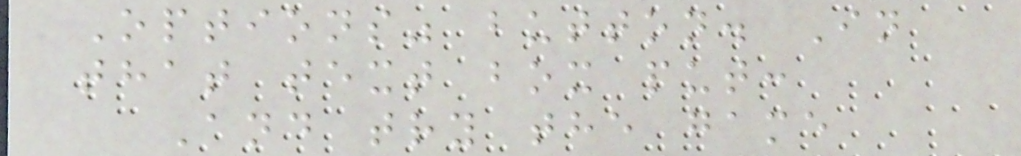Options" button. In
that text box put:
And try the game
